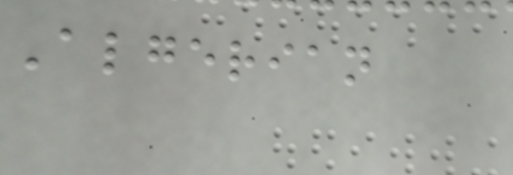Algerian
